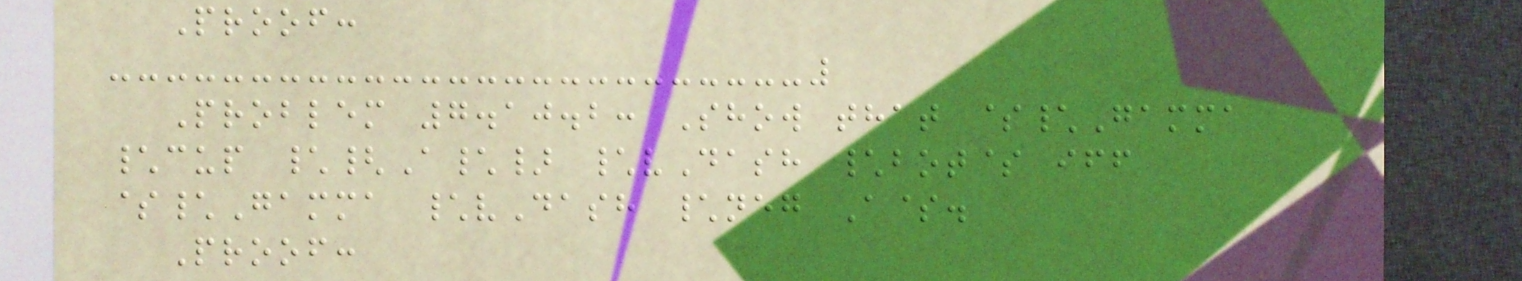Proof:
Problem 7.10.2: Show that $\Gamma
\cup \{A\} \vDash \bot$ iff
$\Gamma \vDash \neg A$.
Proof:
